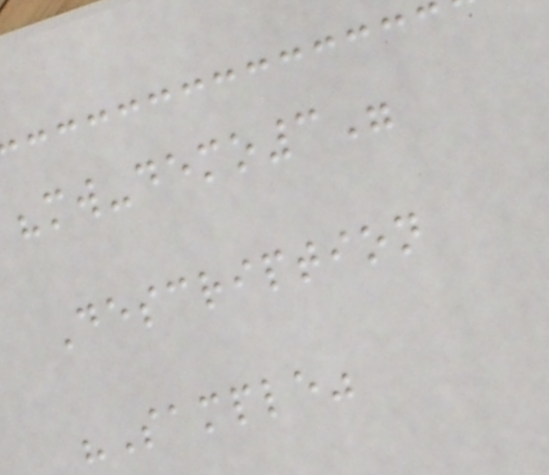"mw-demo3"
Description
"Sample"
